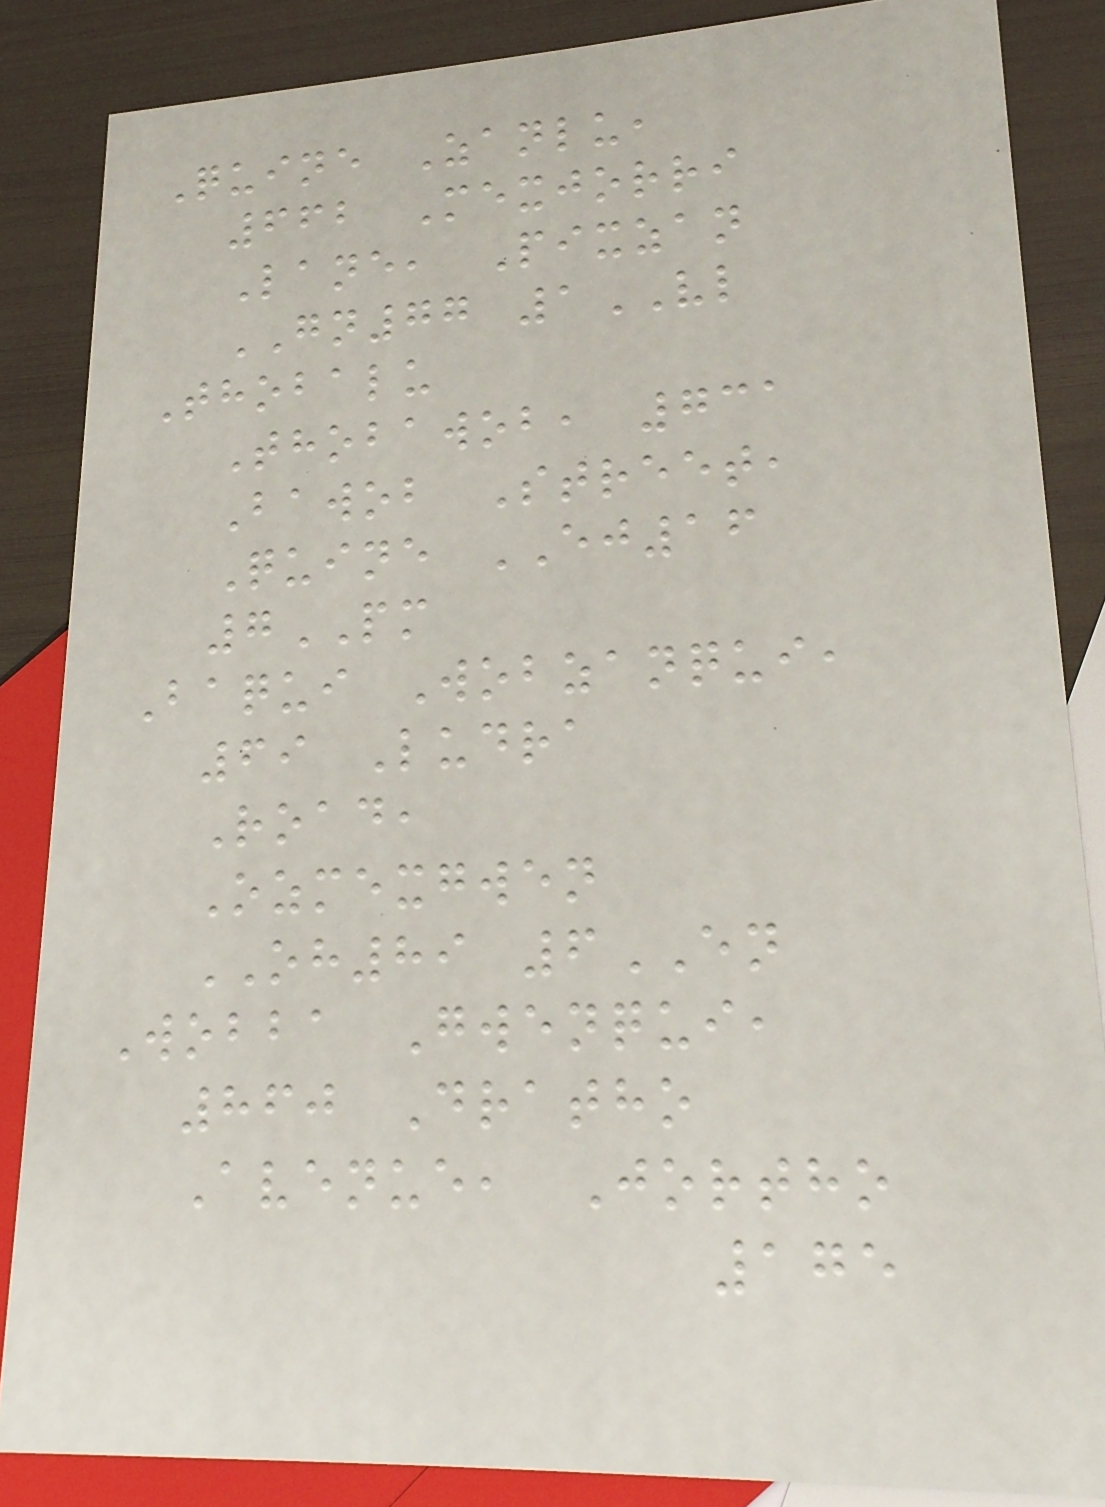Quine Zanlu,
662 Mexjorri
Lane, Pixzan
GN77 1VL
Thobalu
Thobawob, 731
Bawob Street,
Quine EJ16
7PM
Baqui Wobzanqui,
69 Ludra
Road,
Ozmexgwen
OH89 6EN
Wobba Gwenqui,
860 Dratho
Avenue, Jortho
175
